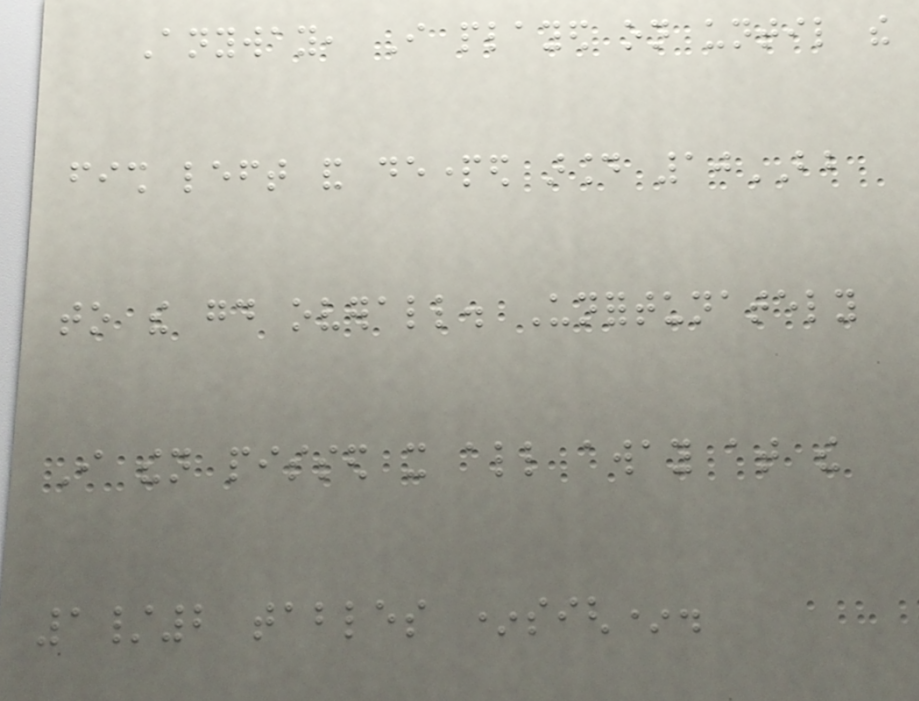Anyway, I played on until the
fish left and departed around 10BB
to the good overall. Unfortunately
I then pissed it all away at the
1/2 tables *sigh*.
